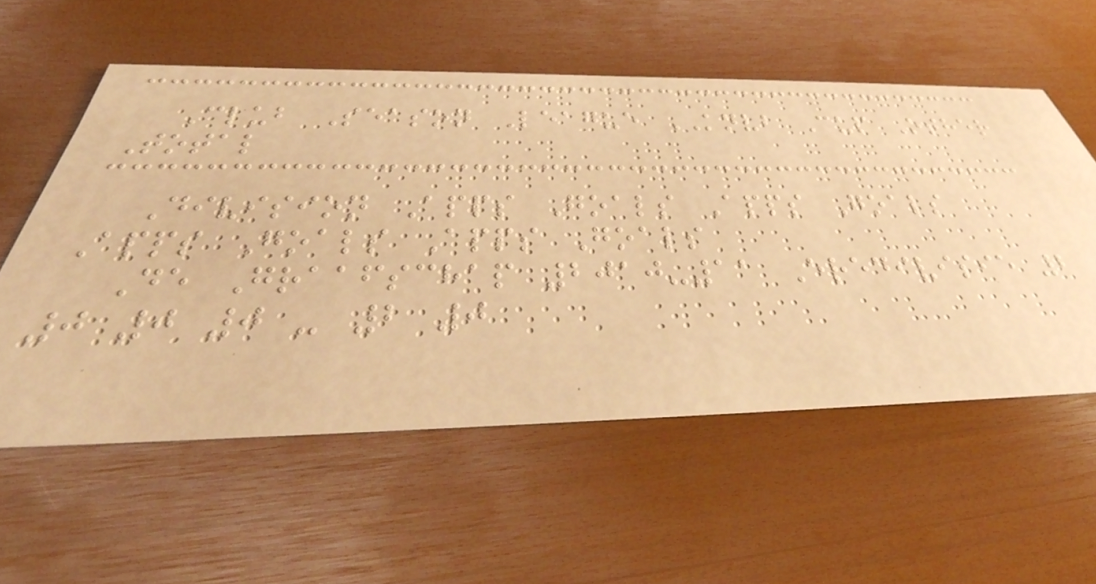Club Season League KNVB Cup Other
Total
Division Apps Goals Apps Goals
Apps Goals Apps Goals
De Graafschap 2010-11 Eredivisie 2
0 0 0 - 2 0
